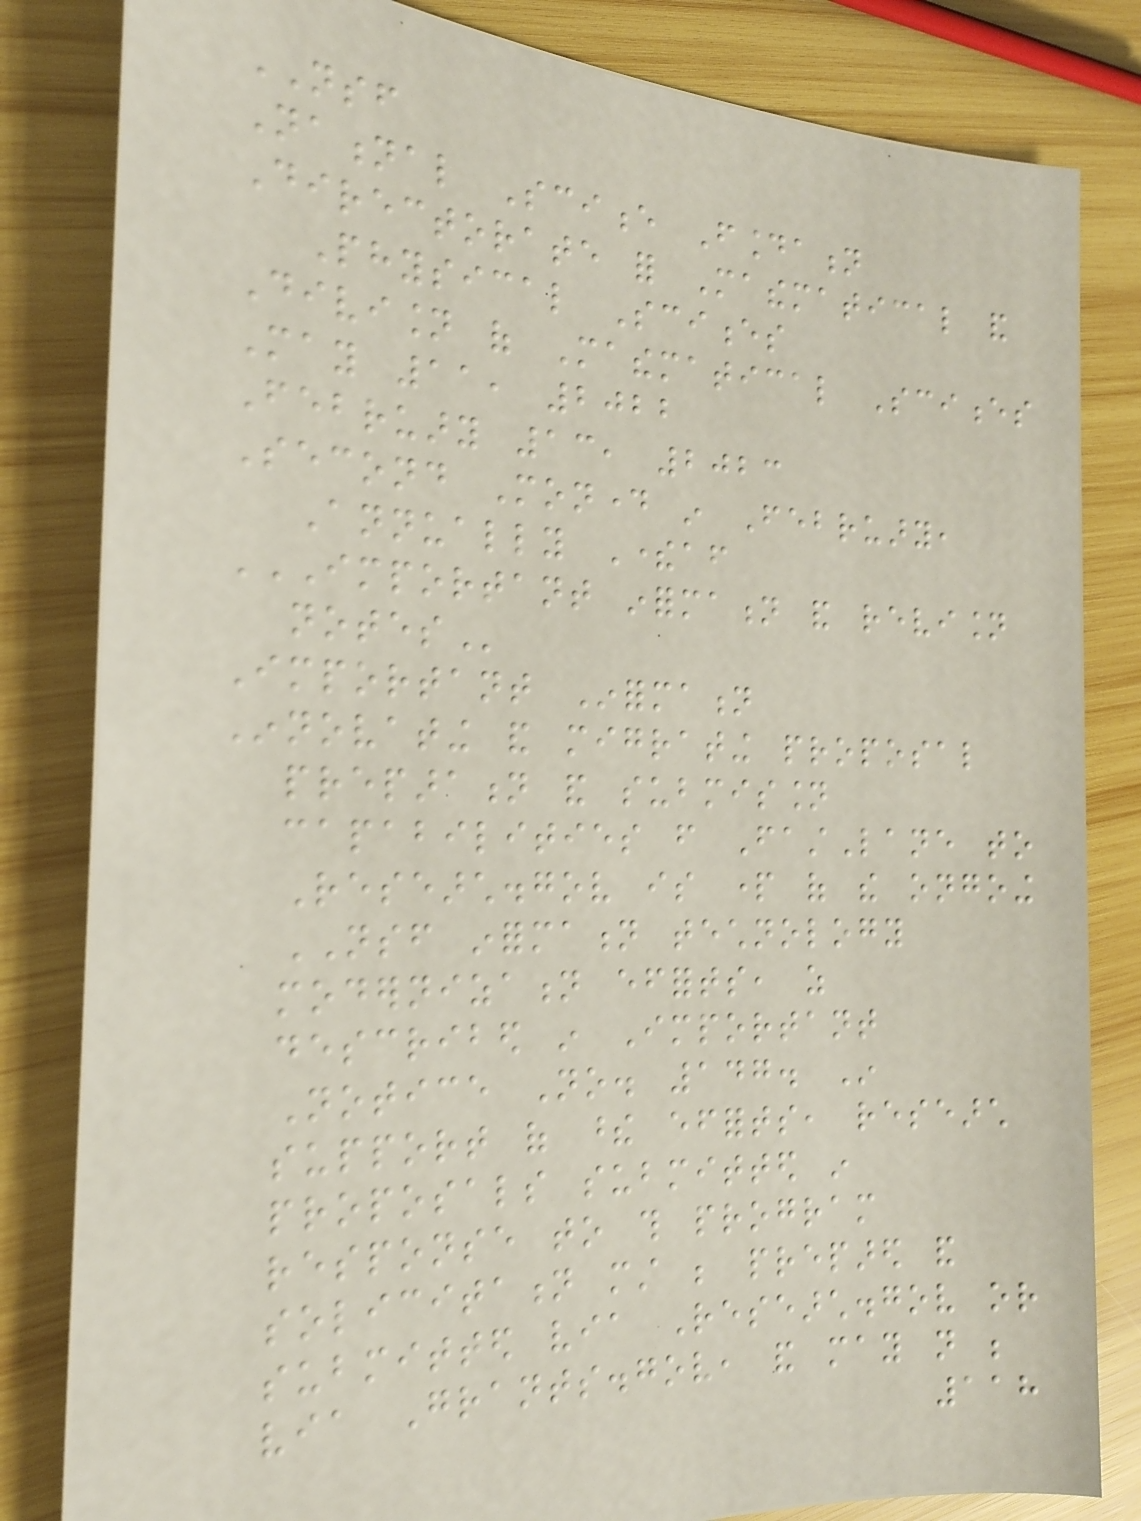NSF
National Science Foundation
Directorate for Mathematical and
Physical Sciences
Division of Mathematical Sciences
May 11, 2022
February 13, 2023
Second Monday in February,
Annually Thereafter
IMPORTANT INFORMATION AND REVISION
NOTES
Important Information
Innovating and migrating proposal
preparation and submission
capabilities from FastLane to
Research.gov is part of the ongoing
NSF information technology
modernization efforts, as
described in Important
Notice No. 147. In
support of these efforts, research
proposals submitted in
response to this program
solicitation must be prepared and
submitted via Research.gov or
via Grants.gov, and may not be
118
